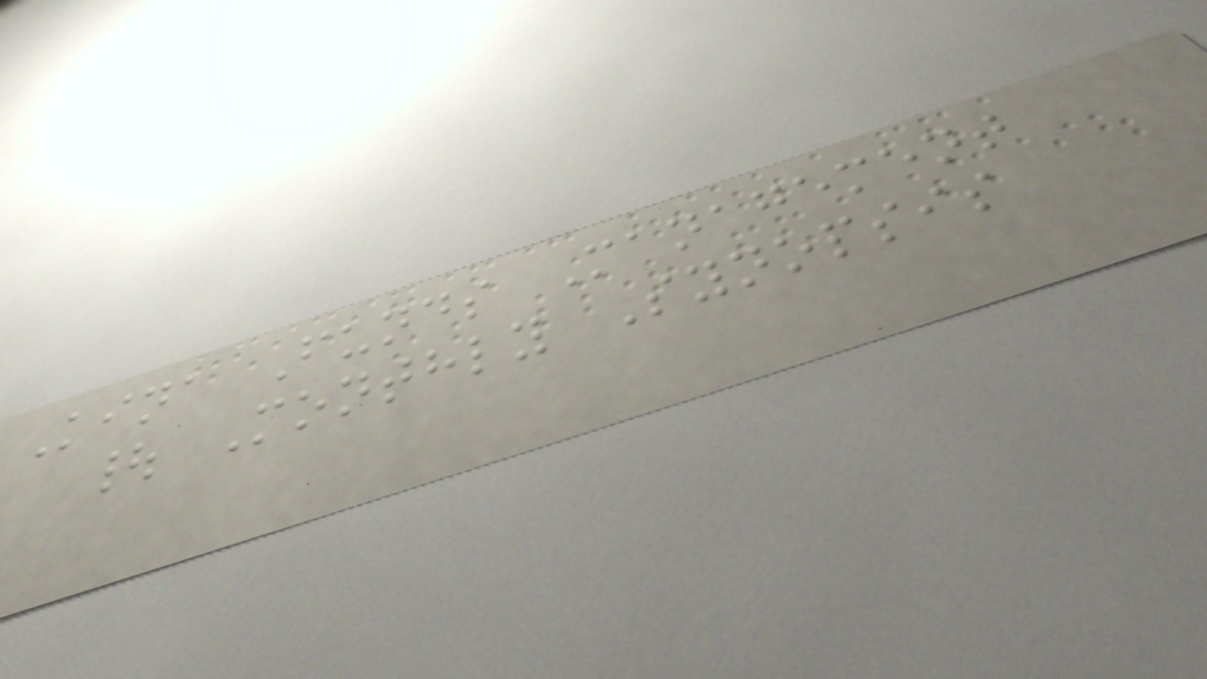Kina Funds Management
| Monthly Synopsis
